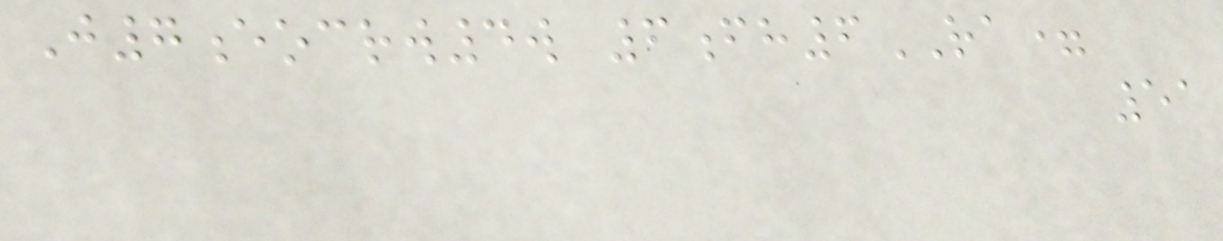J7eocrw4w 6fh6RA=
51
